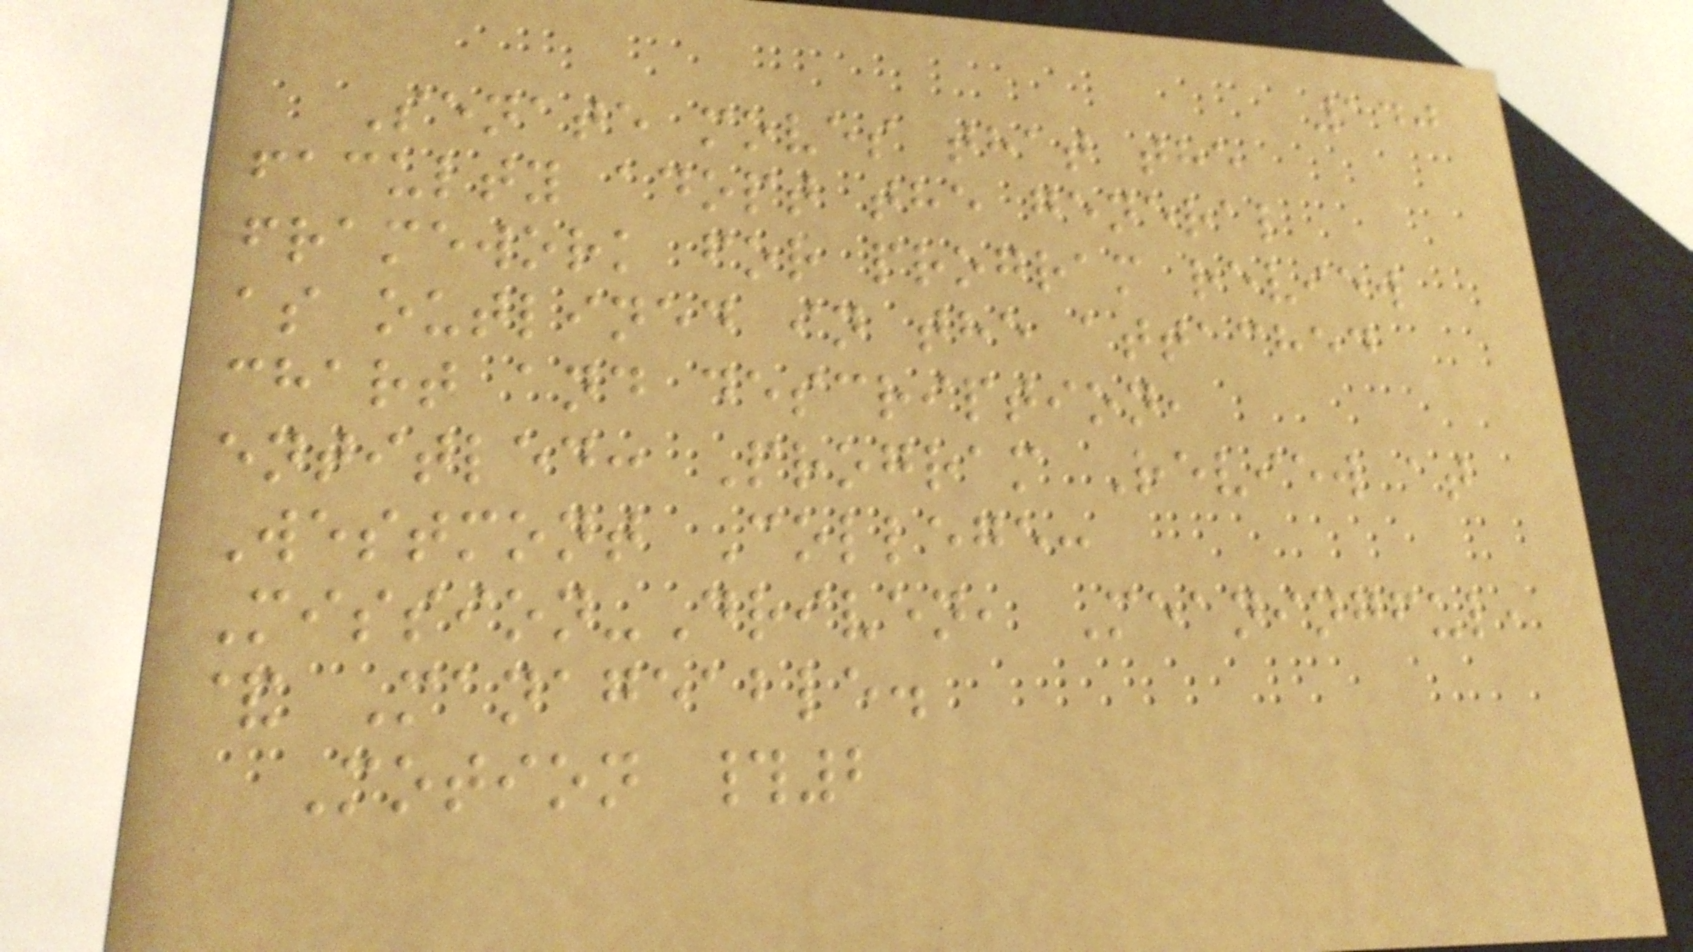140
Senate moves that the
faculty adopt the general
framework for program review
as outlined in the attached
chart and description,
entitled: Program Review at
Westmont College:
Mission-Driven, Meaningful,
& Manageable.
Motion #2
